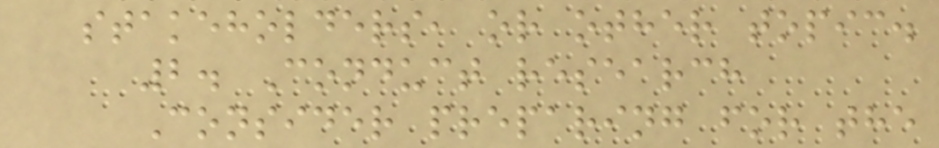stakeholders, or other topic.
2. Conduct research
Consider preparing for the
